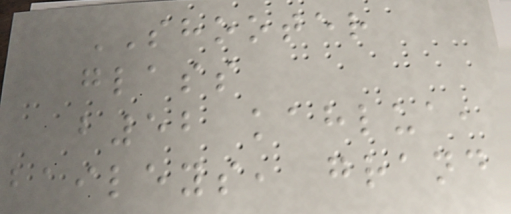SHOOTER
glass
b52 kahlua,
baileys, grand
